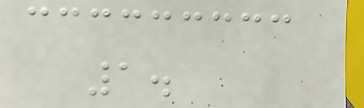1.
